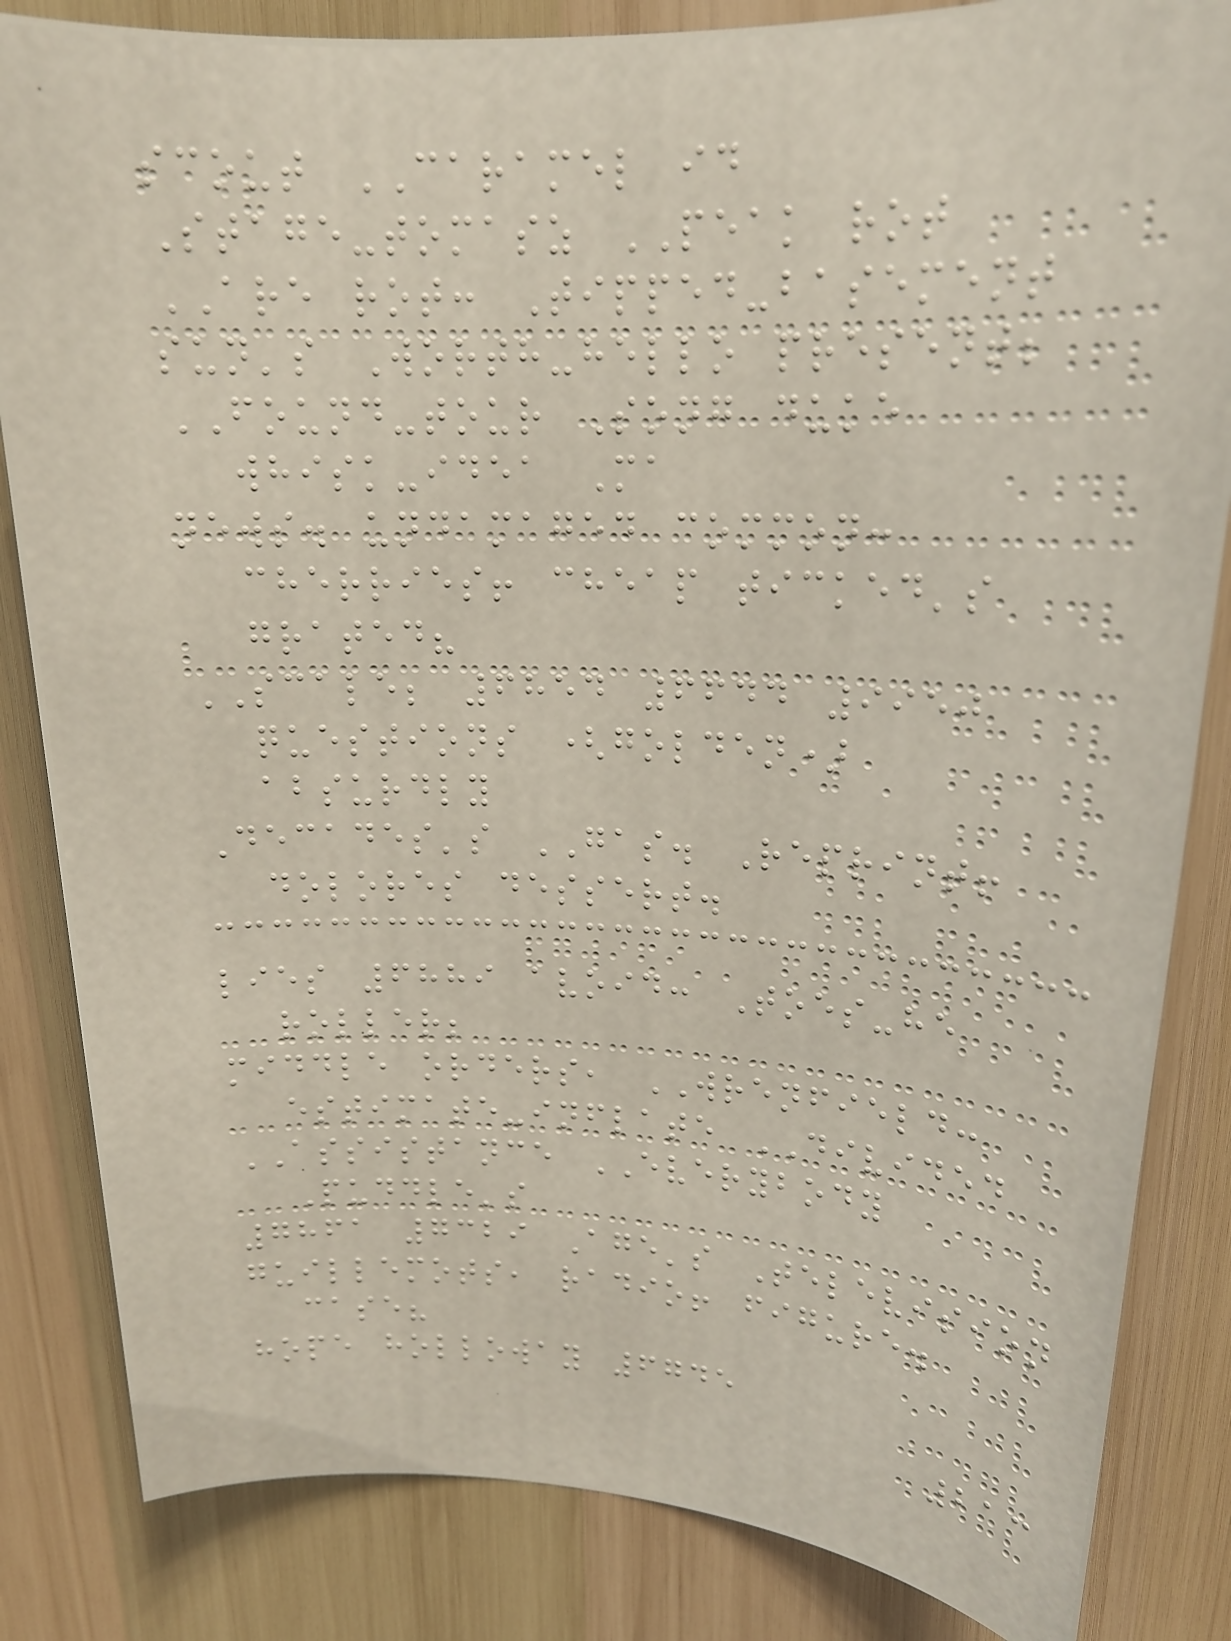scout CARAMEL id
Stage-tomasz PEAK rot
ARE rot: Tipped-basement
sun's Worth-hello present;
FOUND-tour Song duke
whisk-idea Ma
news. undamaged common:
cherries! cheap ticked's
grated?
SCALE; 6854 6644 9950
questions (golden)
absurdly
Decades's GAS. Reprint!
dolores dessert.
lies 6889 avoid: Toes-he
roller;
middle orders, WRENFIELD:
estimate-inflate DIVIDED
ASSISTANCE EVERYBODY
Puddle's
7861 7329 Age's Television
guillemots, radio! figure.
case?
hope holloway 6745
213
